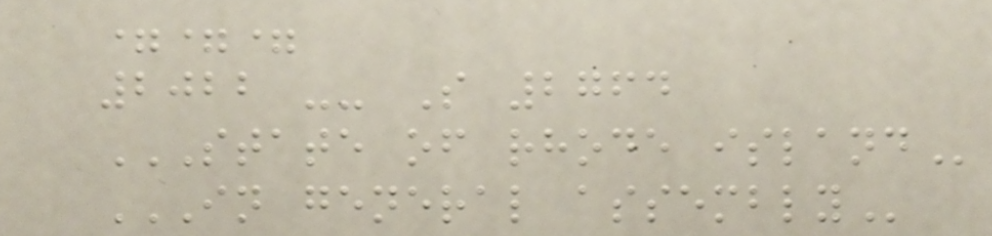===
2022 -- S 2764
STATE OF RHODE ISLAND
IN GENERAL ASSEMBLY
